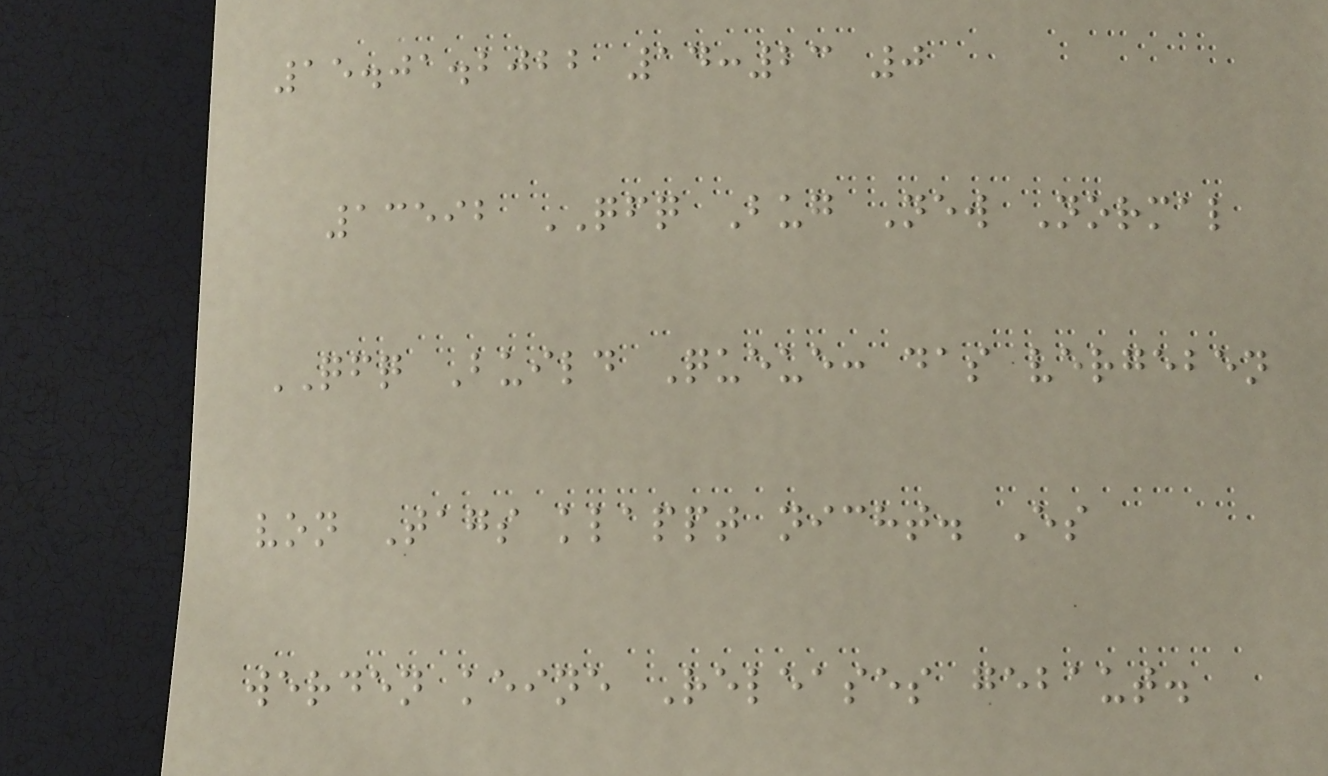15.01.2022 14:23 0
13592 QFQ Bug New Normal
QFQ Build Queue: das vergeben
von Tags klappt nicht. Es
werden keine Releases gebaut.
